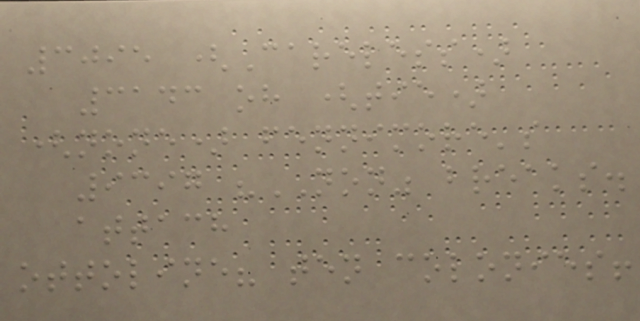3095 (Careless)
3143 oh (tie)
(none) fennimore's
9397 "NON" breaks.
attach
ottoline? ten colonies!
